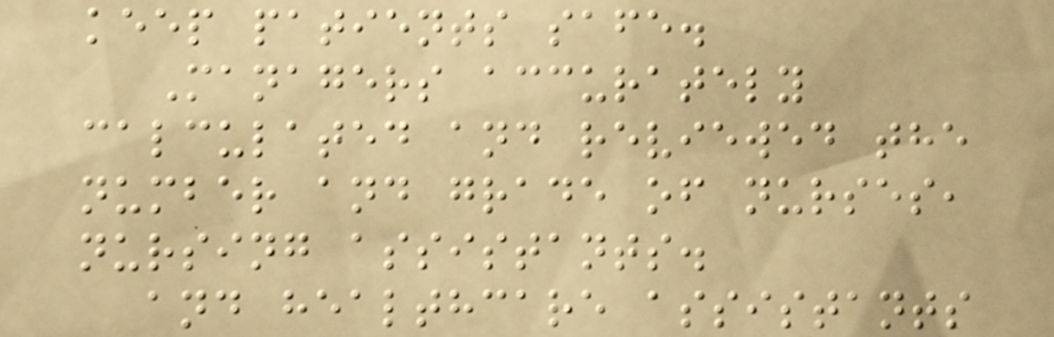keep patients safe.
Managers accurately
calculated and reviewed the
number and grade of nurses,
nursing assistants.
and healthcare assistants
